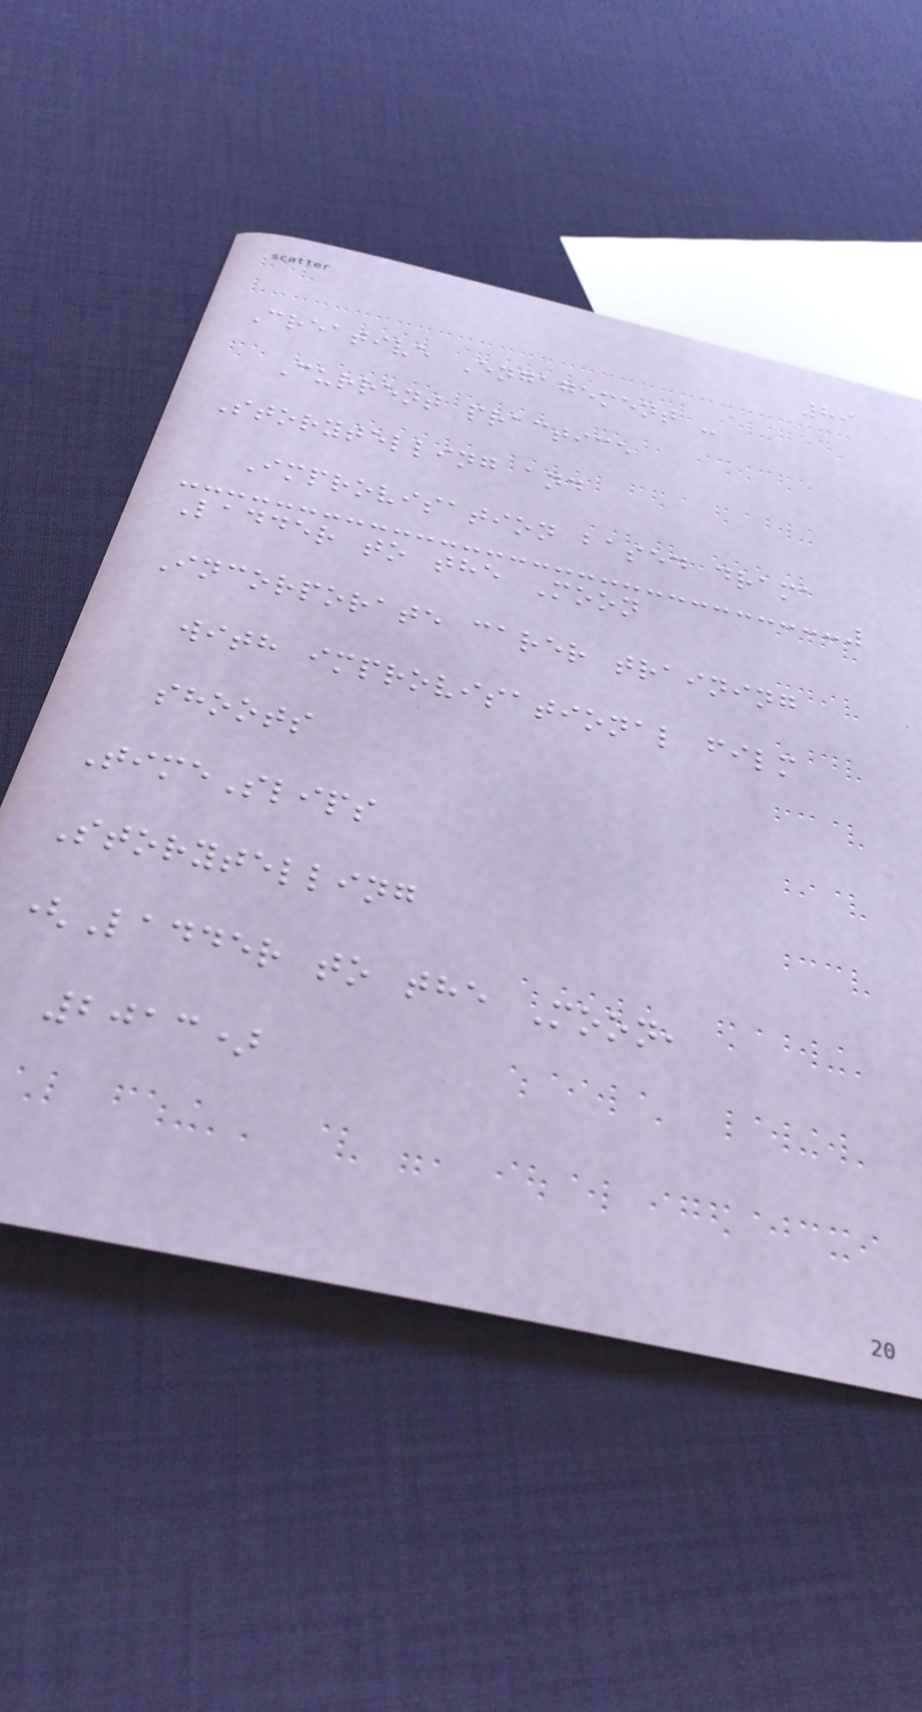89
Creative Engagement -
Current practice
Storytelling and
Improvisation based drama
Ladder to the Moon
Incorporate carer training
with improvisational film
shoots
TimeSlips
Storytelling
(Ladder to the Moon,
2013)
